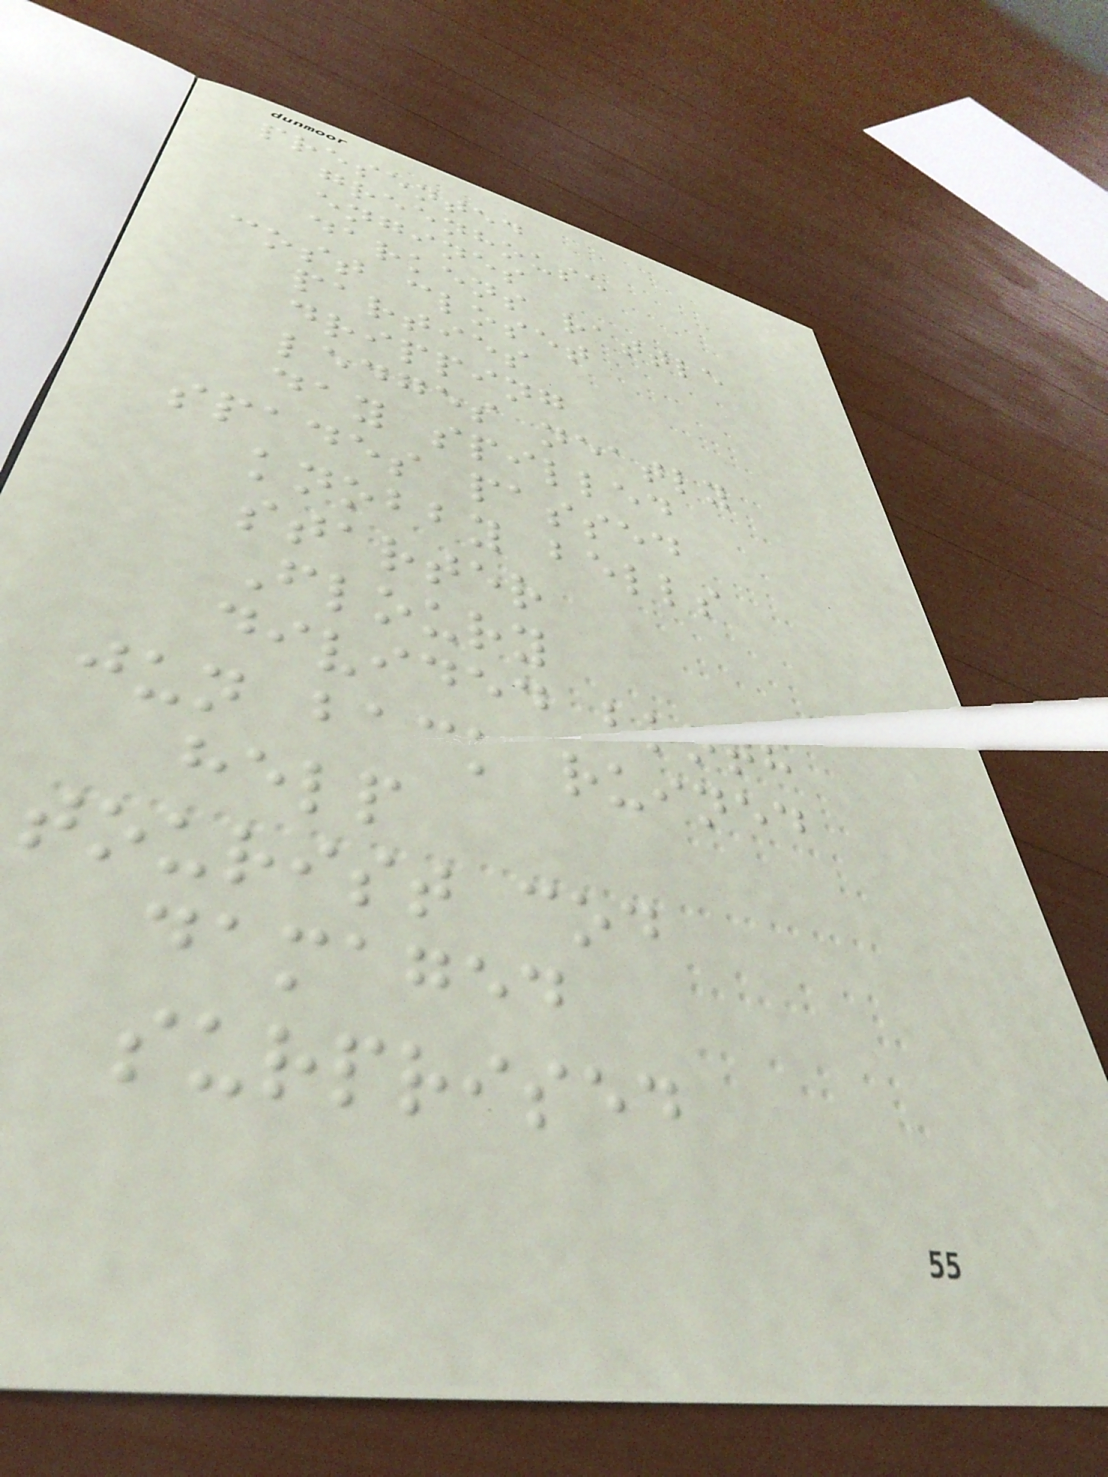presented
greenhouse
engines
darkens rattle
cost closet
parties
dripping
ledges neatly
day spilled
spades passed
knobby bells
starter
Floury
divided broth
jun back ruined
help
tourist cod
damaged
surprised
